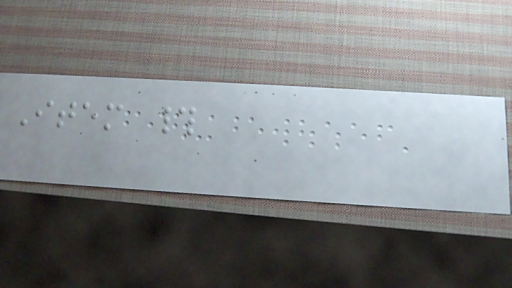Item #
